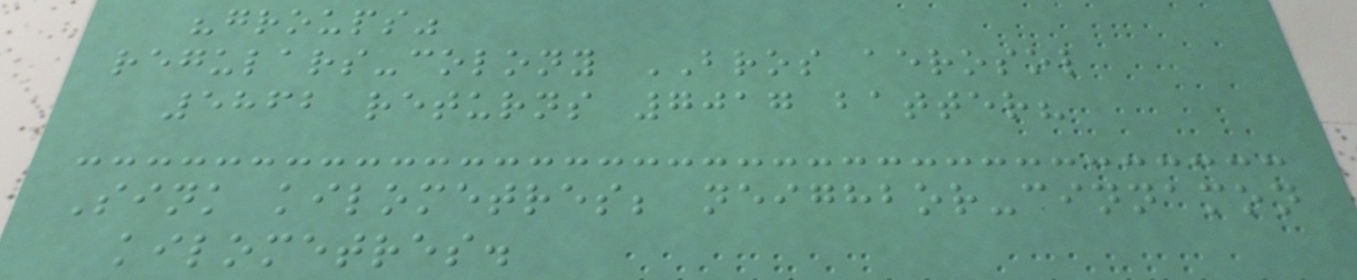"groups"
regulars-colony BROS aerosol
5862 returns 7017 batter?
Sink kilometres; neighbor-cinnamon
kilometres.
